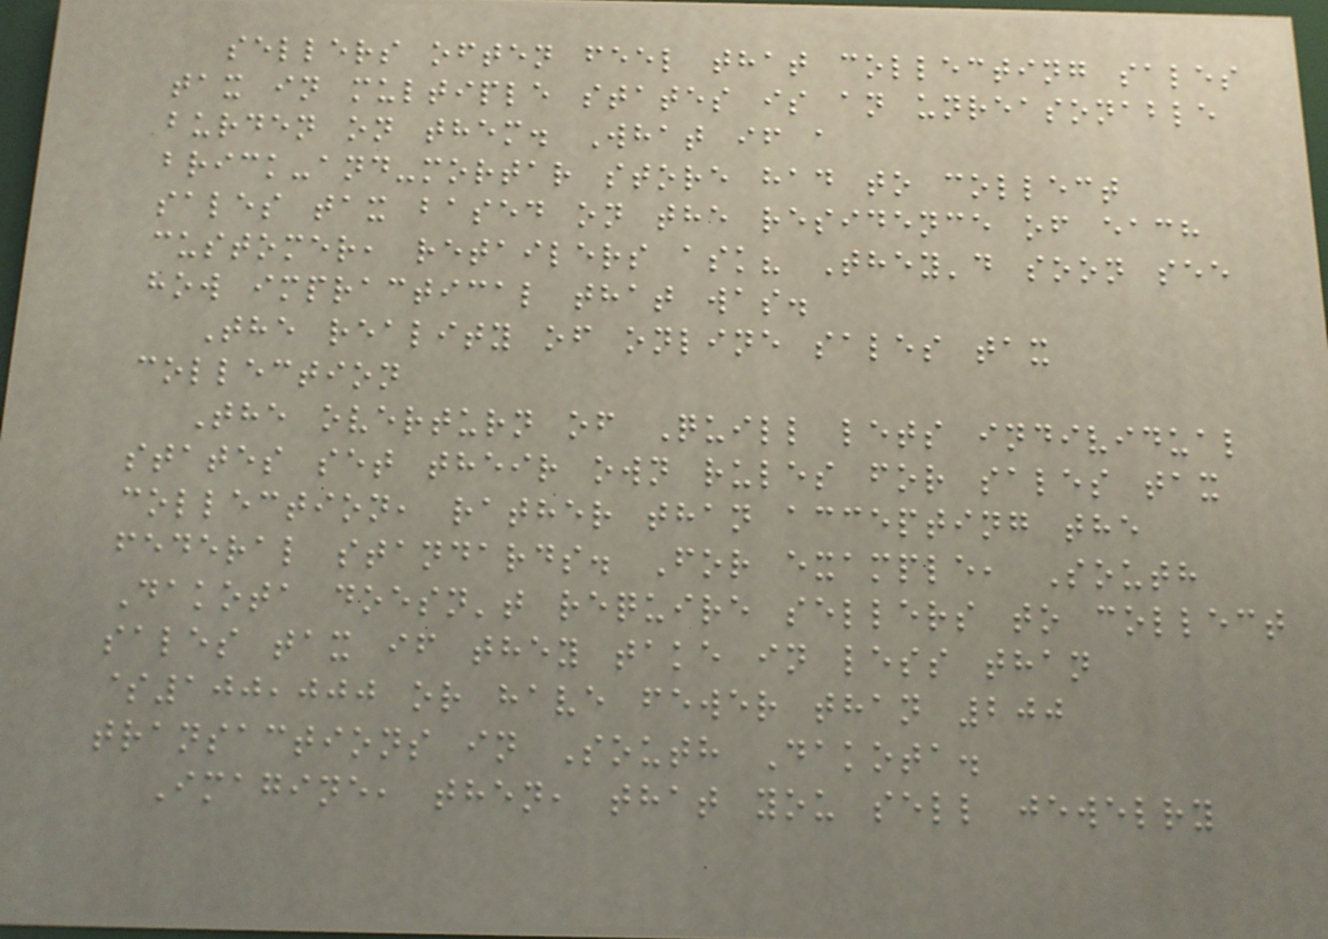sellers often feel that collecting sales
tax in multiple states is an unreasonable
burden on them. What if a
brick-and-mortar store had to collect
sales tax based on the residence of each
customer, retailers ask? They'd soon see
how impractical that was.
The reality of online sales tax
collection
The overturn of Quill lets individual
states set their own rules for sales tax
collection, rather than accepting the
federal standards. For example, South
Dakota doesn't require sellers to collect
sales tax if they take in less than
$100,000 or have fewer than 200
transactions in South Dakota.
Imagine, then, that you sell jewelry
